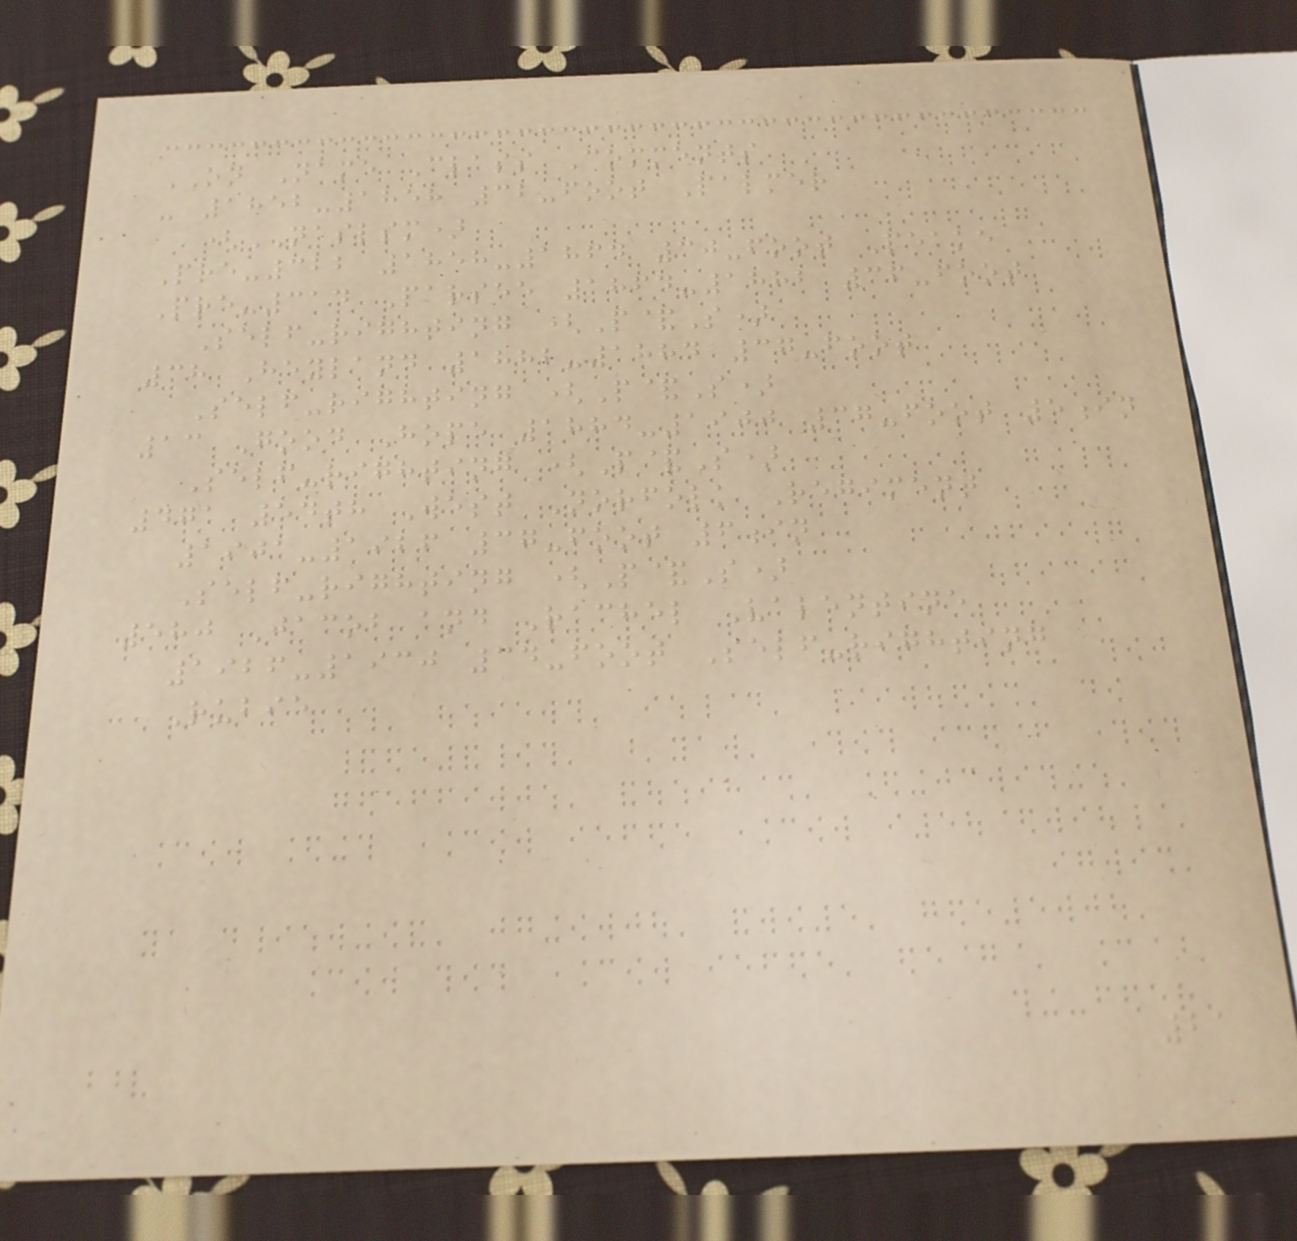ON Name Class Comments
- 1852-1858 32-foot Palmer
(NASLSM)
Pre-322 1858-1864 30-foot Peake
Pre-314 Parsee 1864-1882 36-foot
Self-righting (P&S)
38 Heyland 1882-1884 37-foot
Self-righting (P&S)
13 Good Hope 1884-1900 37-foot 5in
Self-righting (P&S)
471 54th West Norfolk Regiment
1901-1926 37-foot 6in
Self-righting (P&S)
580 Jacob and Rachel Valentine
1926-1930 34-foot Self-righting
Rubie
21
